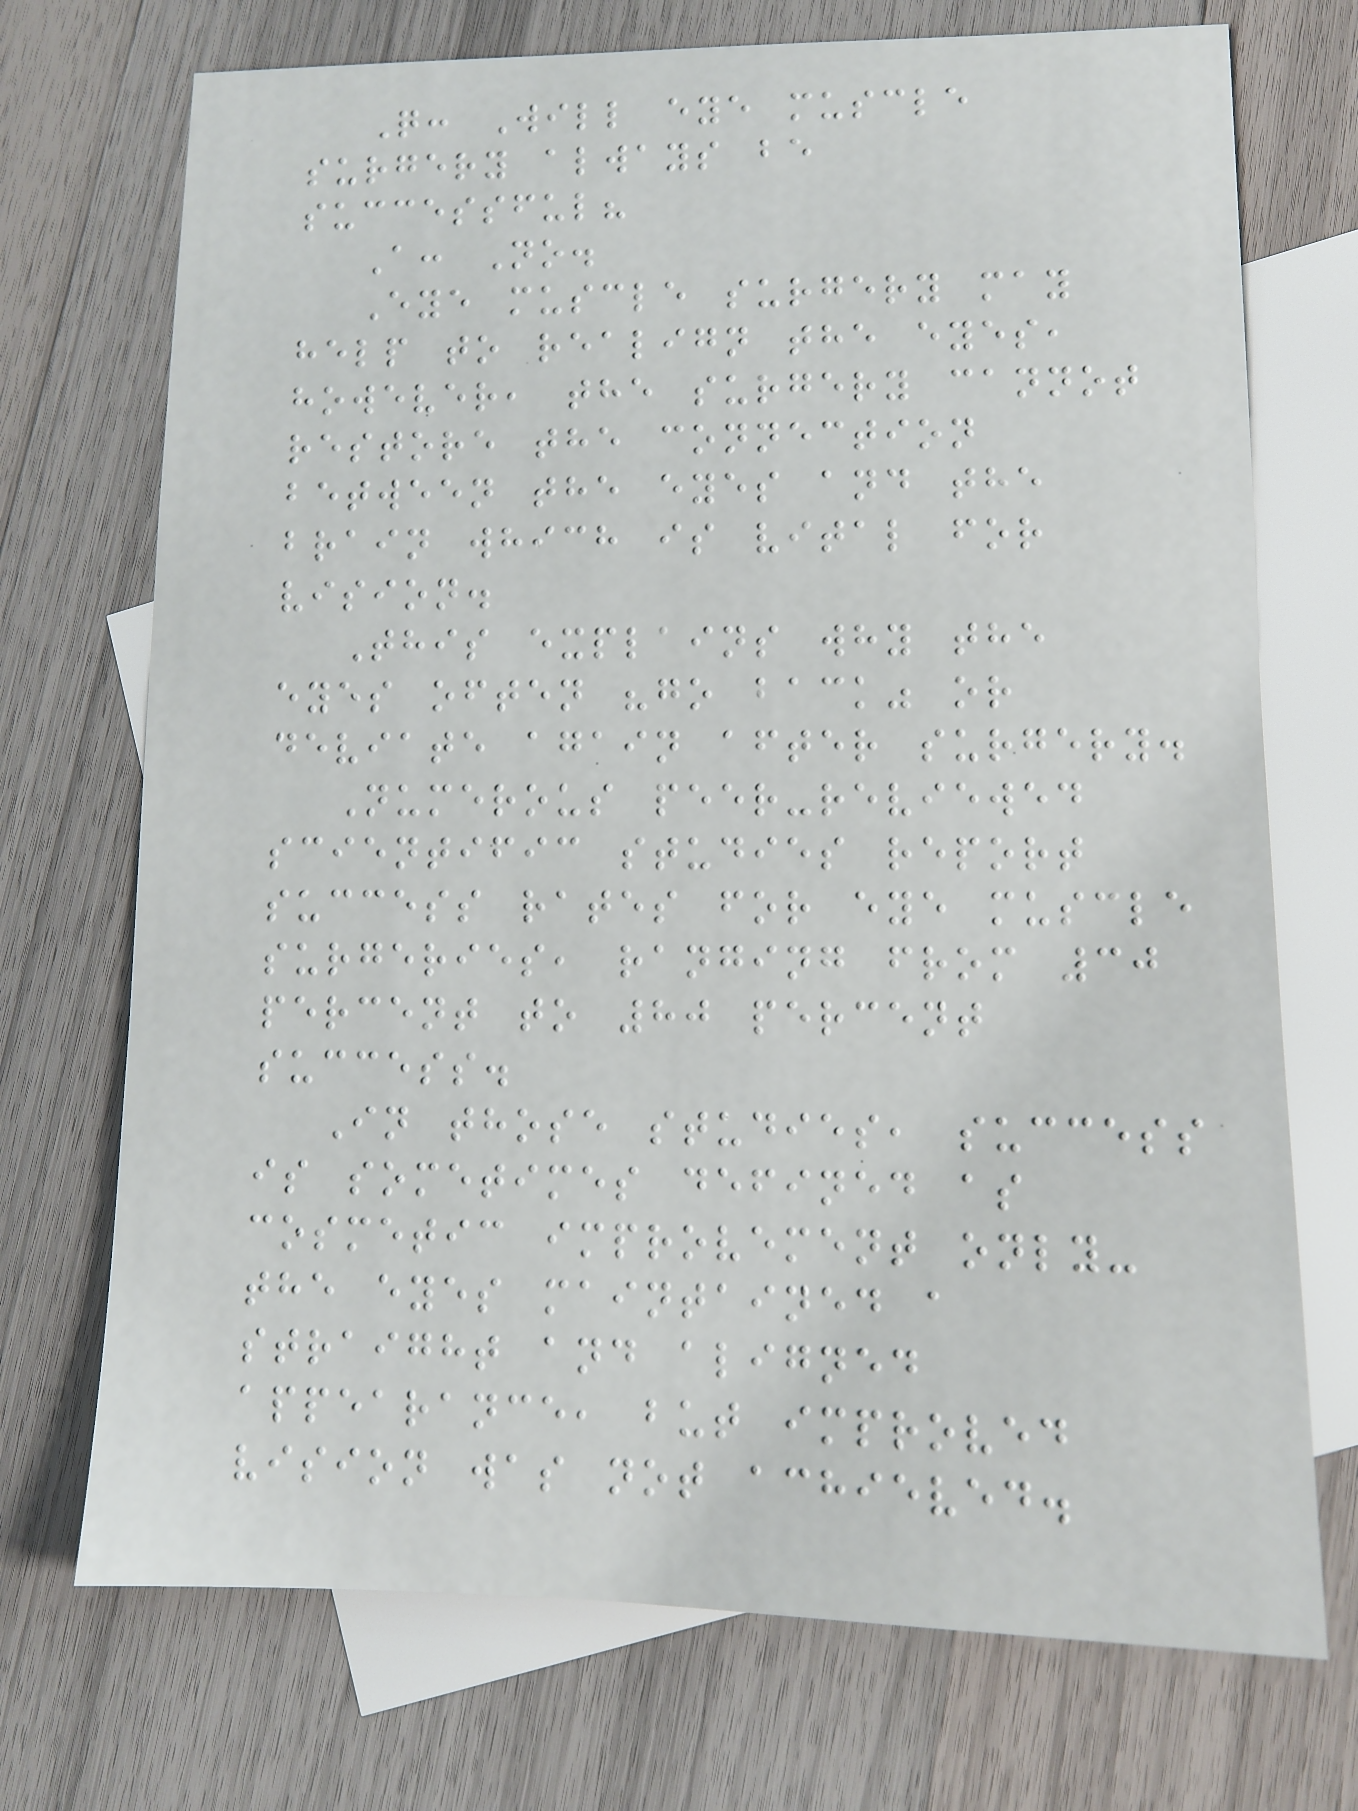Q: Will eye muscle
surgery always be
successful?
A: No.
Eye muscle surgery may
help to realign the eyes,
however, the surgery cannot
restore the connection
between the eyes and the
brain which is vital for
vision.
This explains why the
eyes often "go back" or
deviate again after surgery.
Numerous peer-reviewed
scientific studies report
success rates for eye muscle
surgeries, ranging from 30
percent to 80 percent
success.
In those studies, success
is sometimes defined as
cosmetic improvement only-
the eyes maintained a
straight and aligned
appearance, but improved
vision was not achieved.
